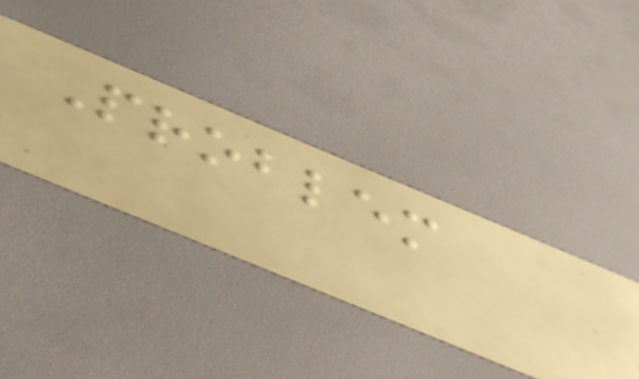Problem
